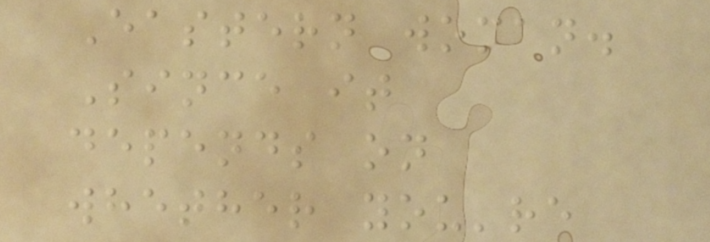Eastern woman.
Since it
depends on
whether you're
